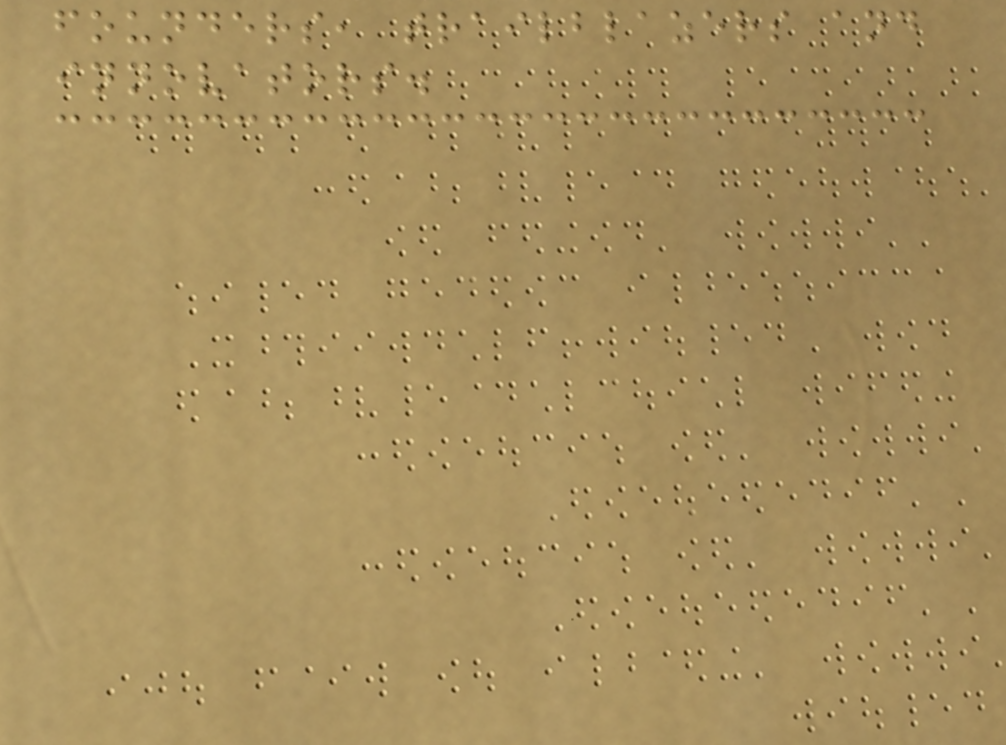founders, trailblazers and
innovators.
